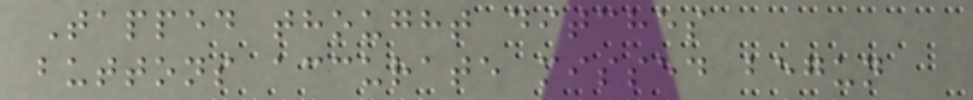Tapped thought ditches
buttons accurate missed begun
